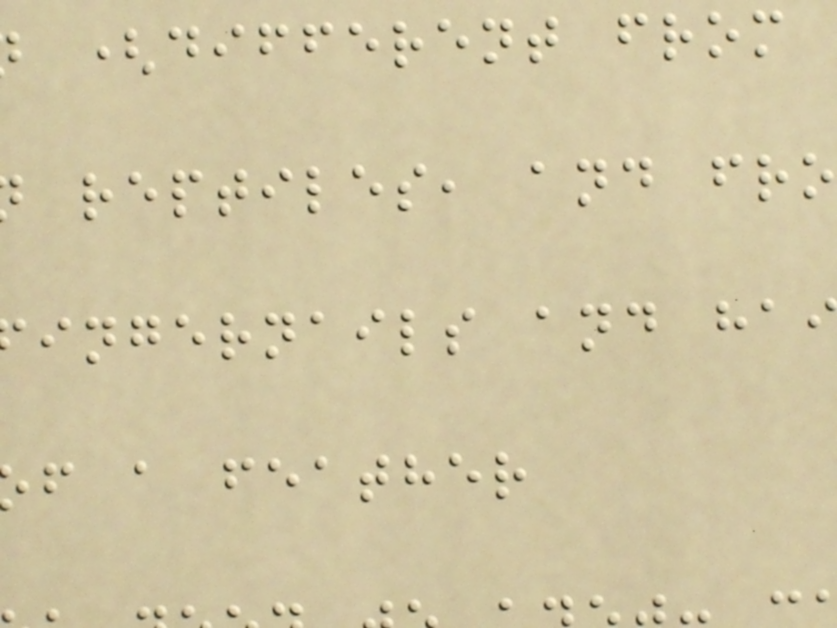(different from
reptiles, and fro
ingernails and ha
f a feather
